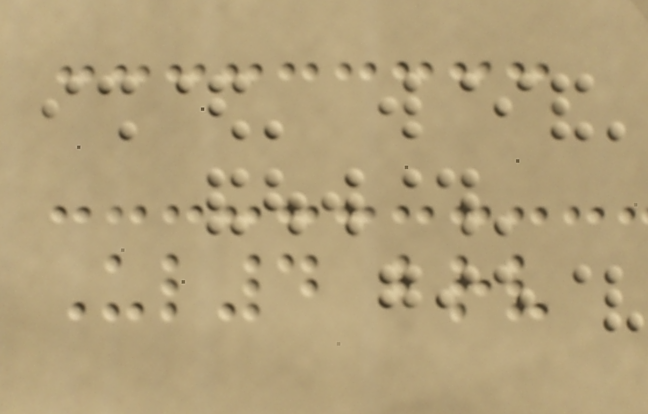Ul4 brv
